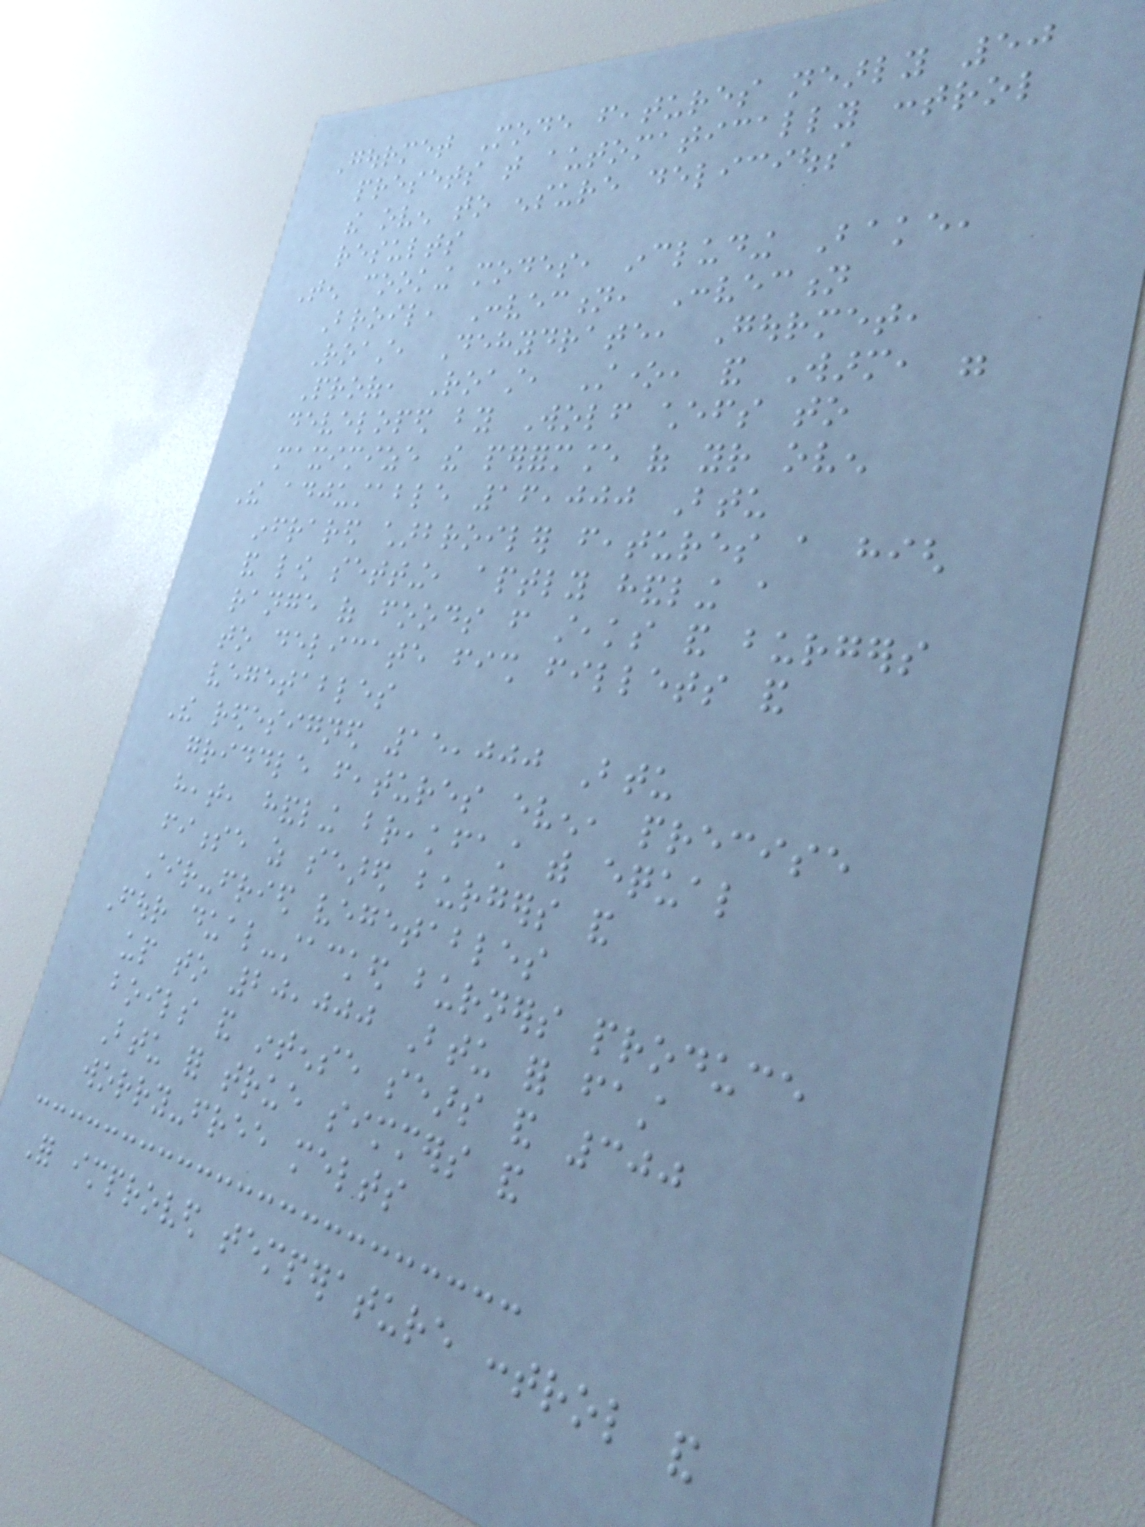Gourmet Mode features nearly 50
presets that automatically control
the oven to ensure delicious
results
Ten cooking modes, including Bake,
Broil, Convection, Convection
Roast, Dehydrate, Gourmet,
Proof, Roast, Stone, and Warm, were
developed by Wolf chefs to
maximize the performance of your oven
The adjustable 16,000 Btu
infrared charbroiler features a high
and low setting, aptly handling a
range of foods from steaks and burgers
to delicate fish fillets and
vegetables
The redesigned 15,000 Btu
griddle features even, precise
heat, handling breakfast with equal
finesse as seared burgers and
stir-fried vegetables
Four dual-stacked burners produce
up to 20,000 Btu for fast
boils and intense sears and 300
Btu for true simmers and
worry-free melts
For improved temperature control and
